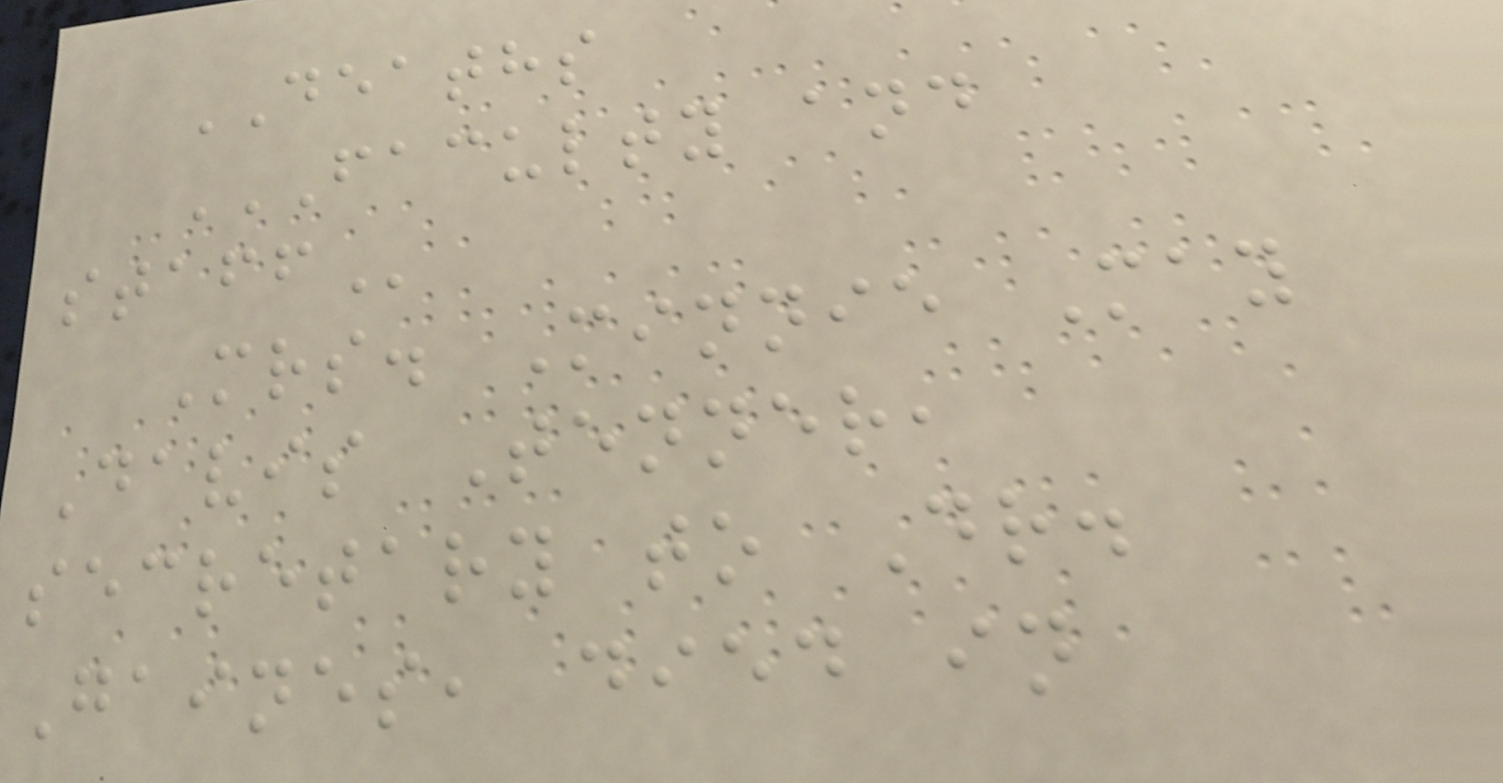DEATHS
FACULTY AND
STAFF
Mrs. Minnie May
Davis Tenner,
secretary to Dr.
Gaines, died in
